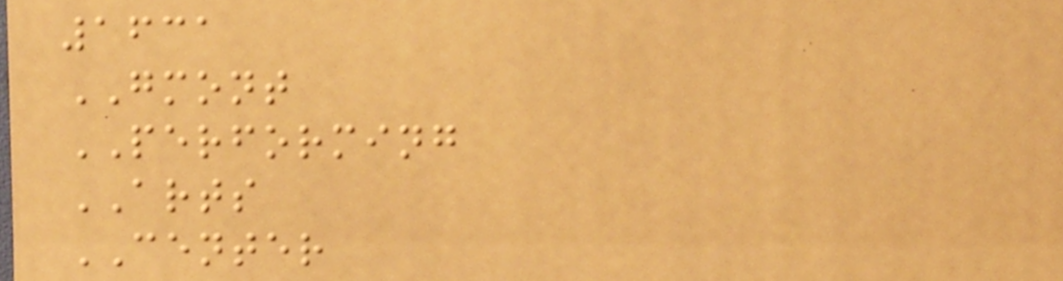1631
GMONT
PERFORMING
ARTS
CENTER
